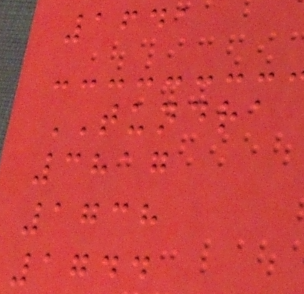1641
TUNDRA
3817
1738
1744
